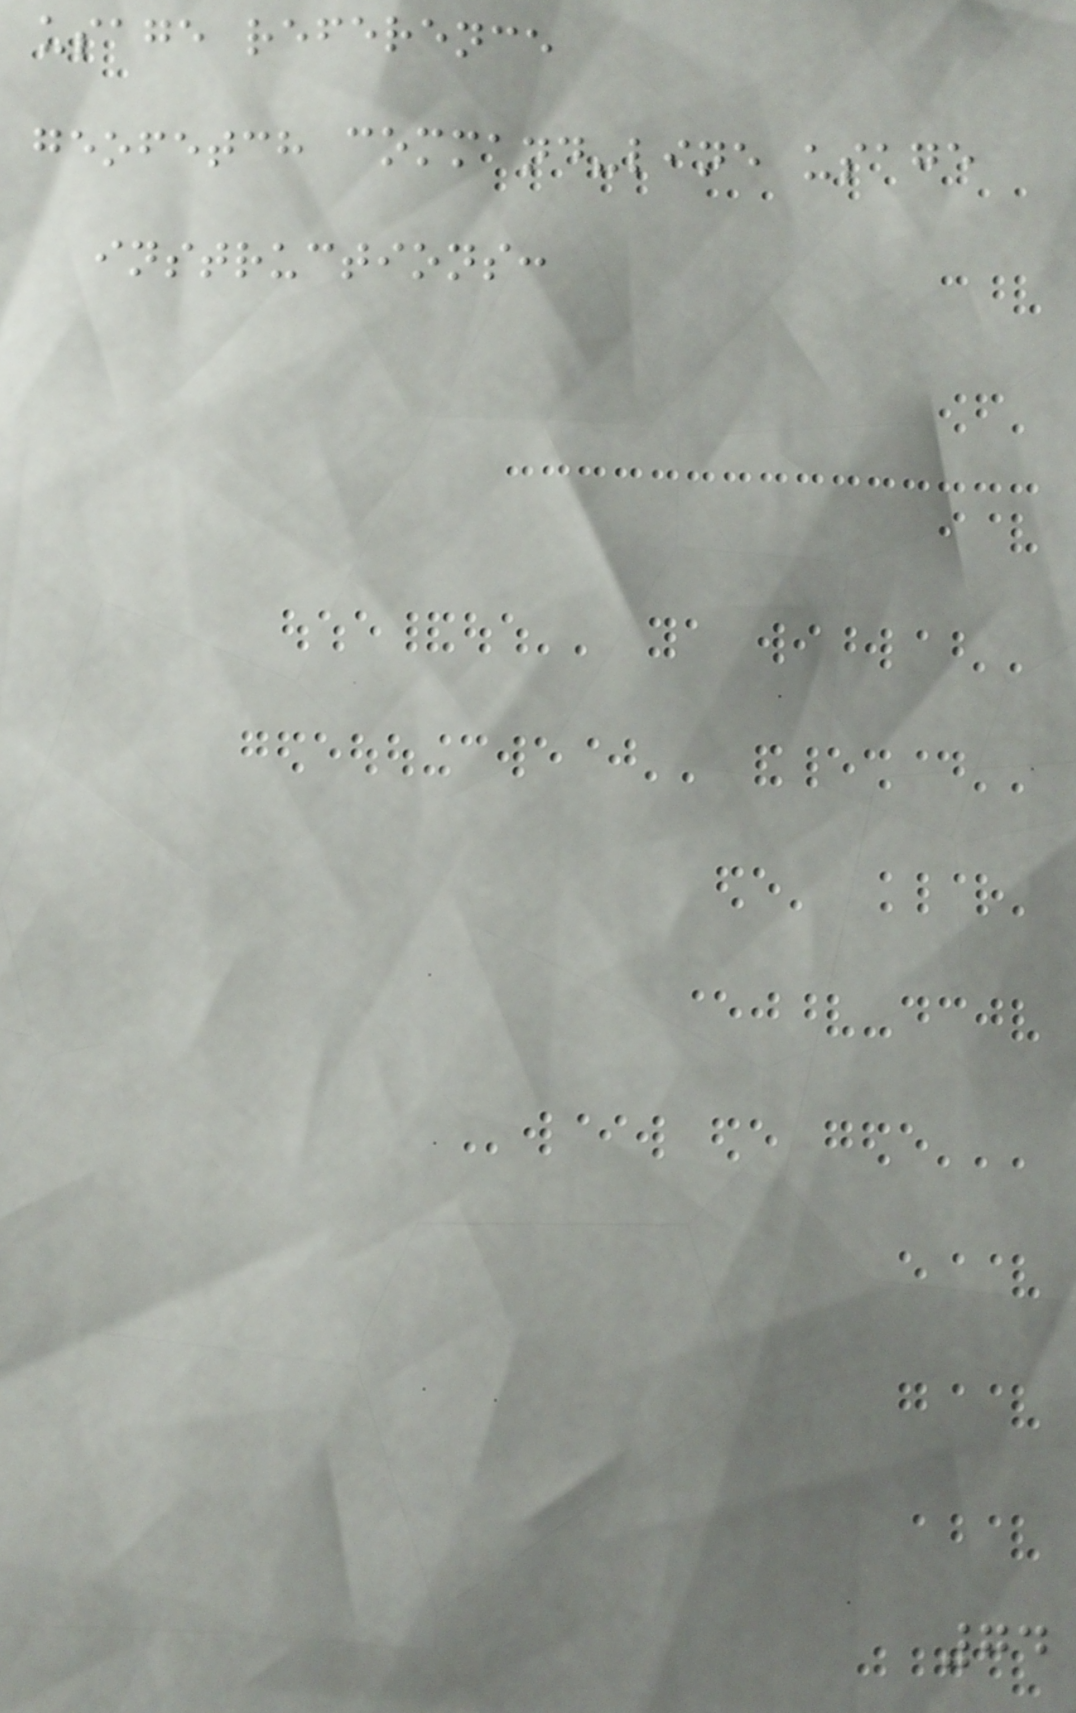usage reference
geofetch command-line usage
instructions:
74
